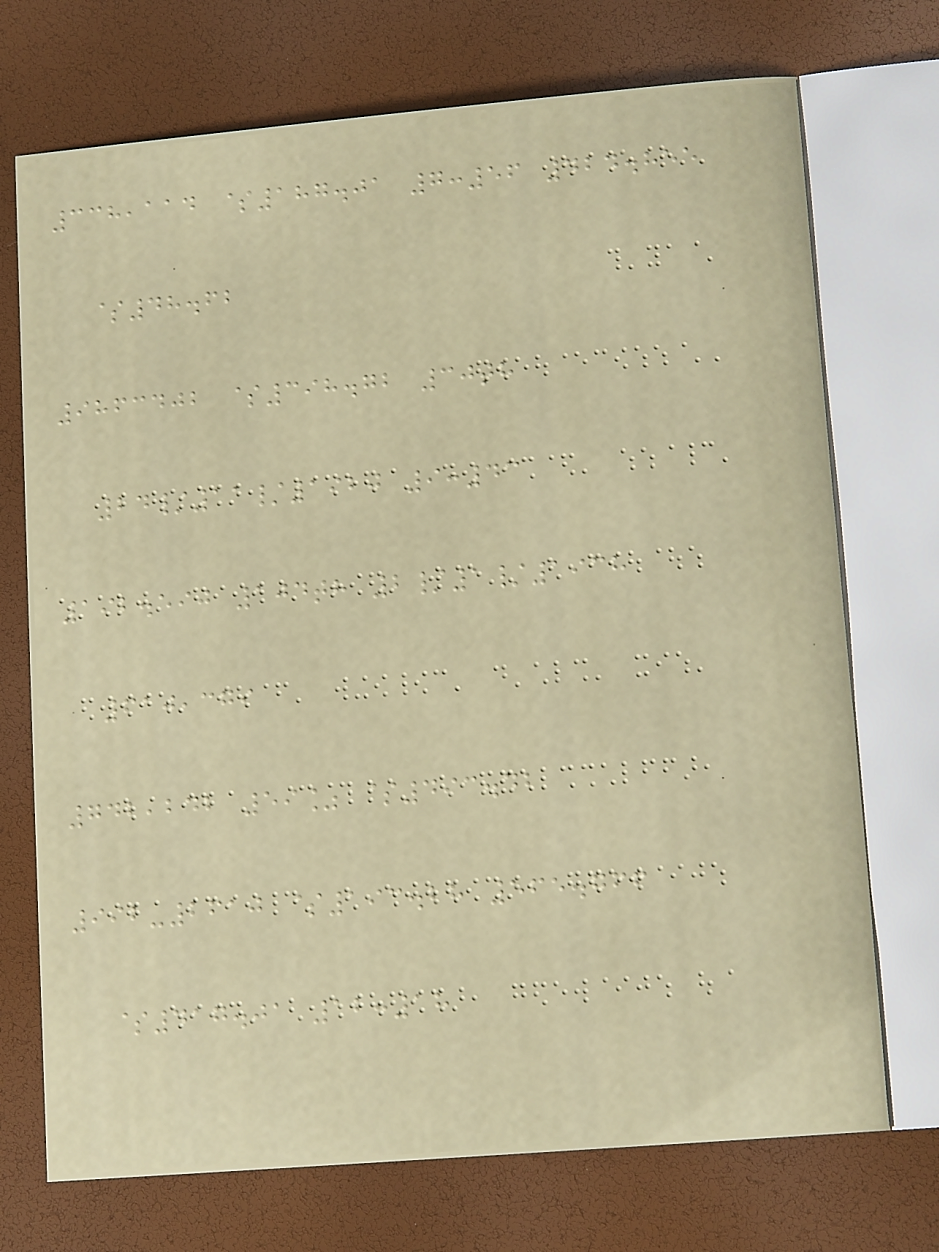338,114 $187.01 7:56 424.855
$48.62
9863402 $398.72 30th
24/11/1920 9:43
192.590 104th 2/1/1938
610,379
742,242 59% $493.42
992-2610 $193.28 565.766
$417.01 12:18
